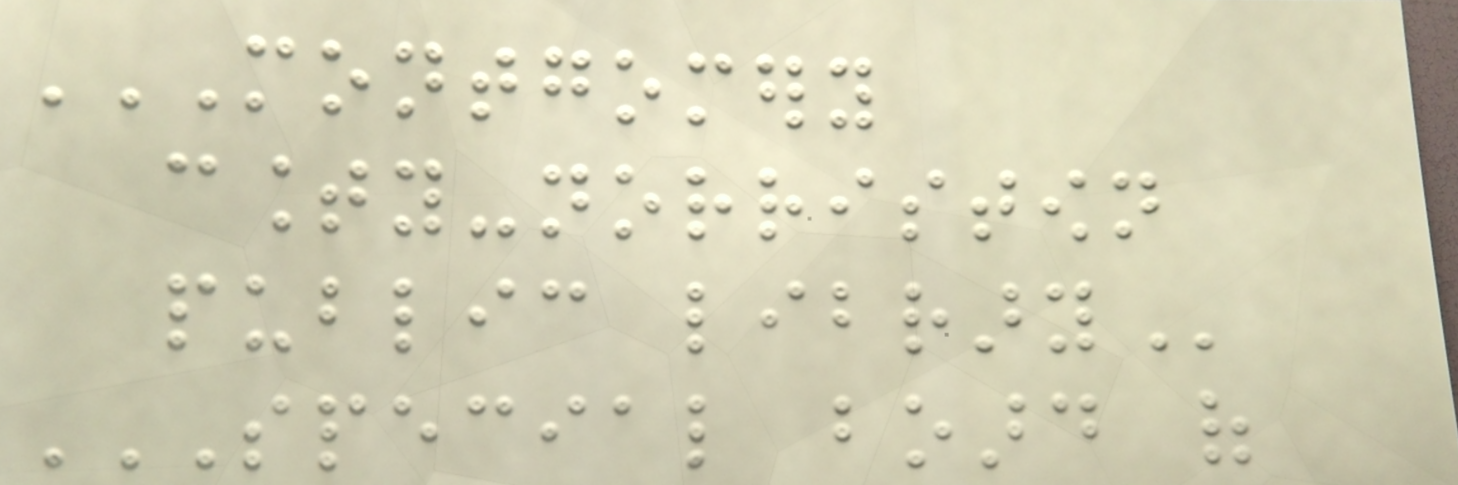MONTGOMERY
COUNTY-NORRISTOWN
PUBLIC LIBRARY
SPECIAL BOARD OF
